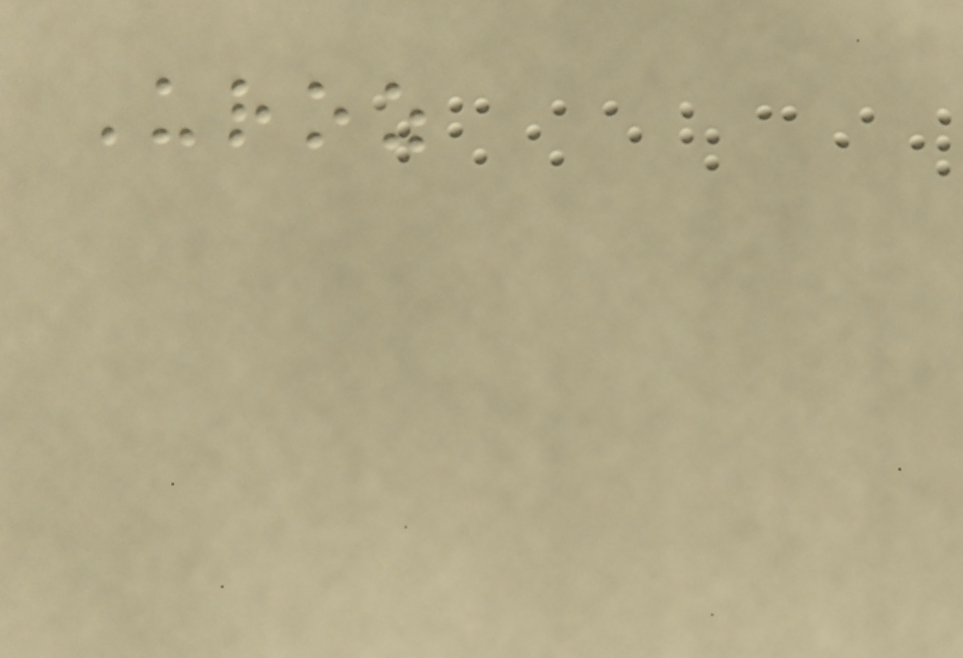Uroz
